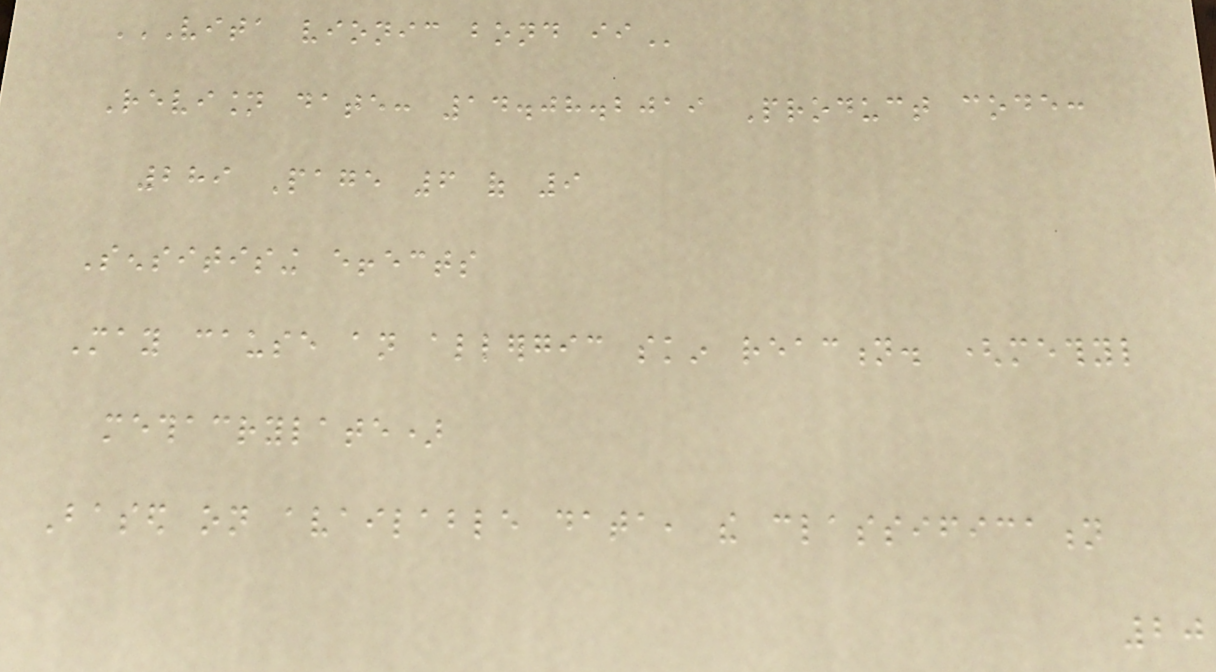VITA VIONIC BOND II
Revision date: 14.08.2019 Product code:
289 Page 6 of 9
Sensitising effects
May cause an allergic skin reaction. (methyl
methacrylate)
Based on available data, the classification
20
